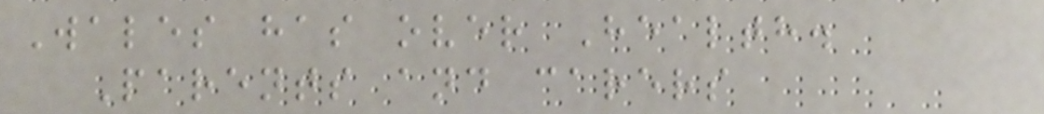Wales has over Health.
Parents and carers
